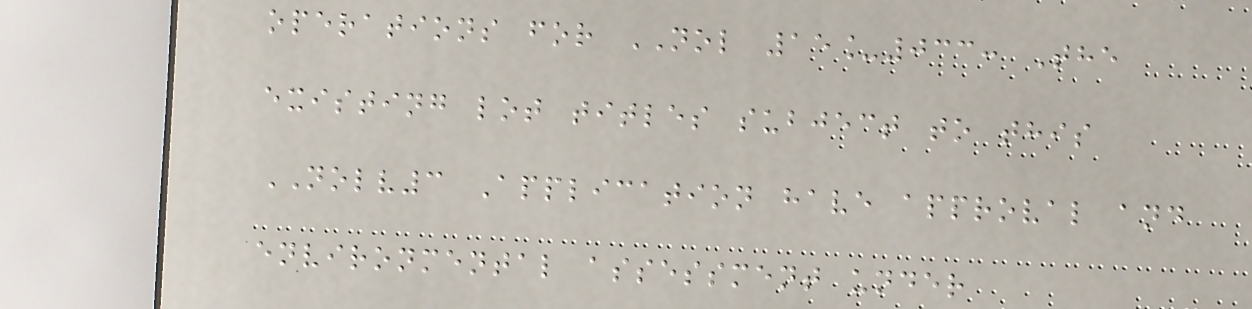operations for NOL 15_033: The
existing lot titles subject to this
NOLV3 Application have approval and
environmental assessment under
